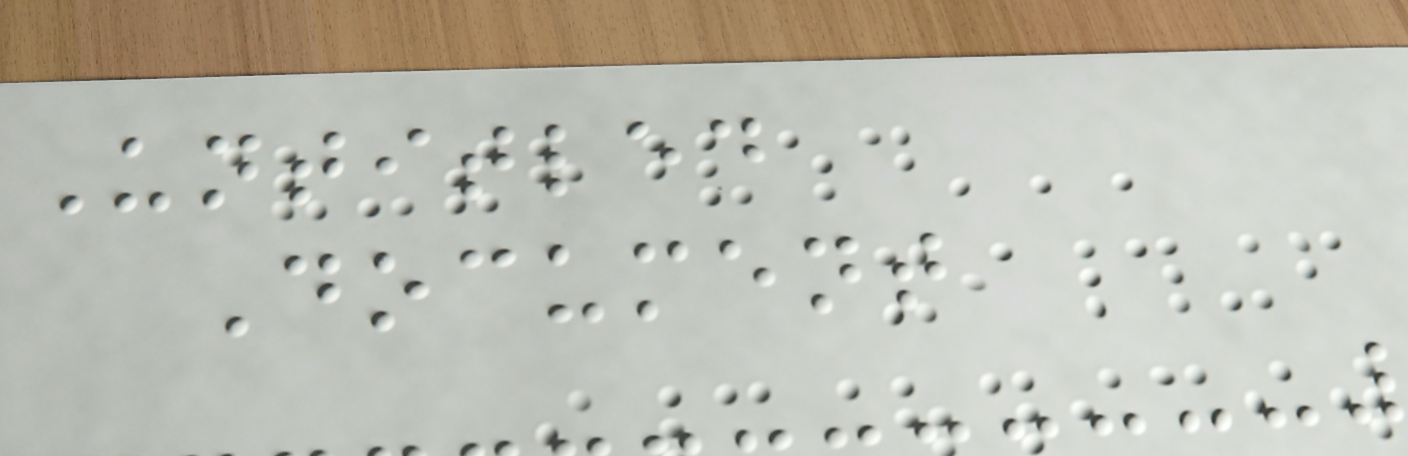Untitled
Document
